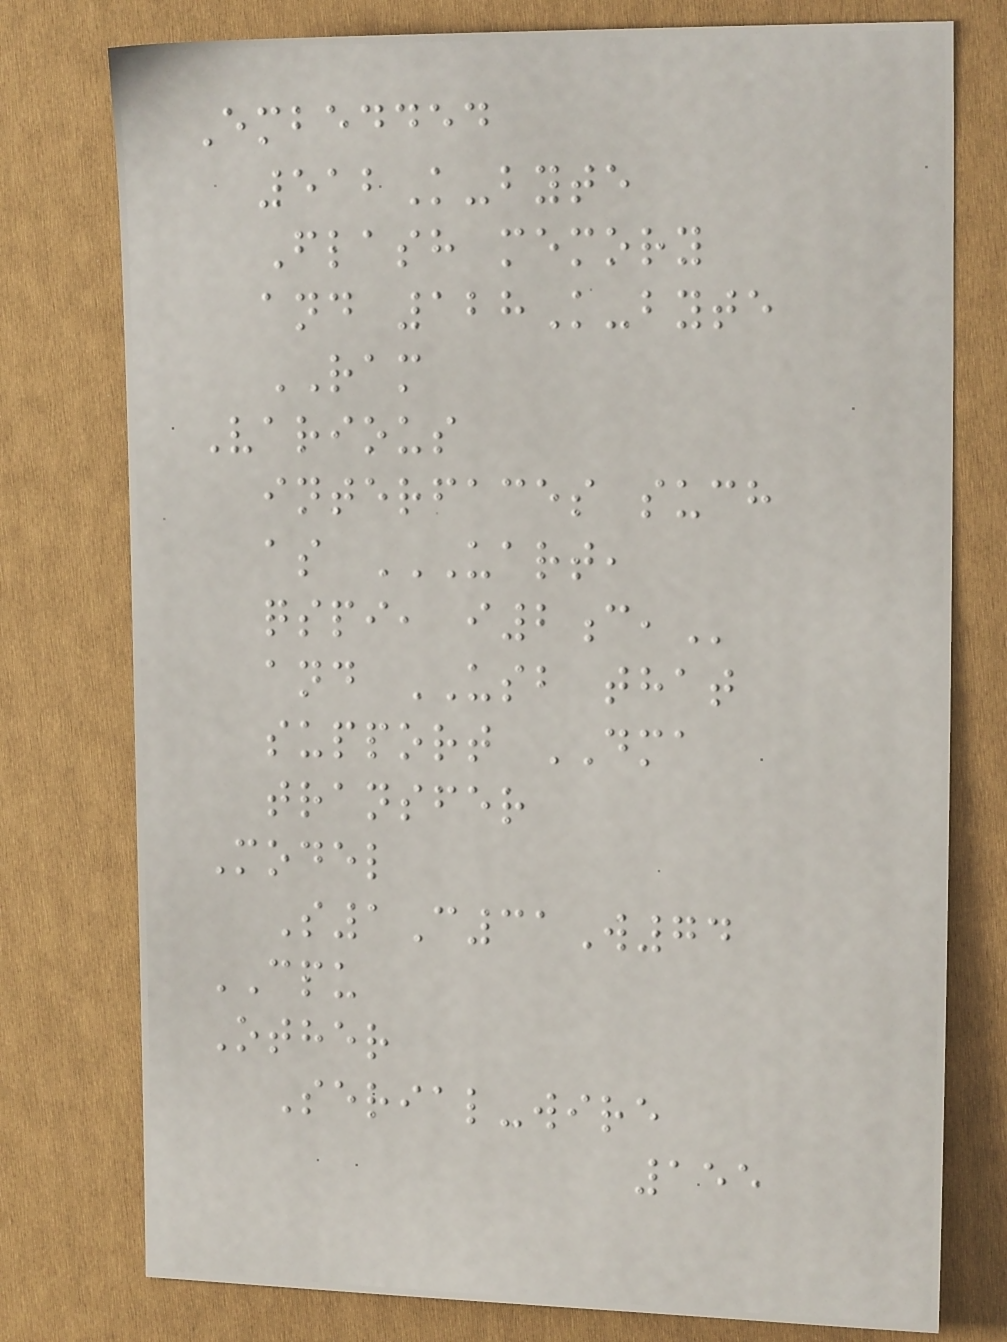Embedded
512K-byte
Flash memory
and 128K-byte
RAM
Various
interfaces such
as UART,
QSPI, I2C,
and USB that
support DMA
transfer
Model
S1C31W74
CPU
Other
Serial-wire
155
